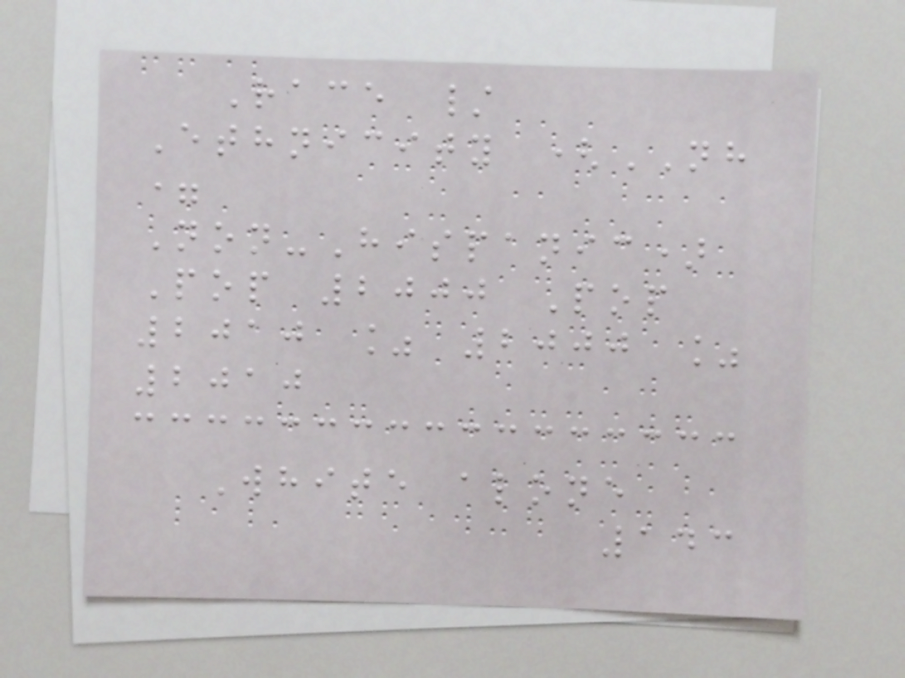Race /
Ethnicity (NH
=
Non-Hispanic)
Pop 2000 Pop
2010 % 2000 %
2010
White alone
143
